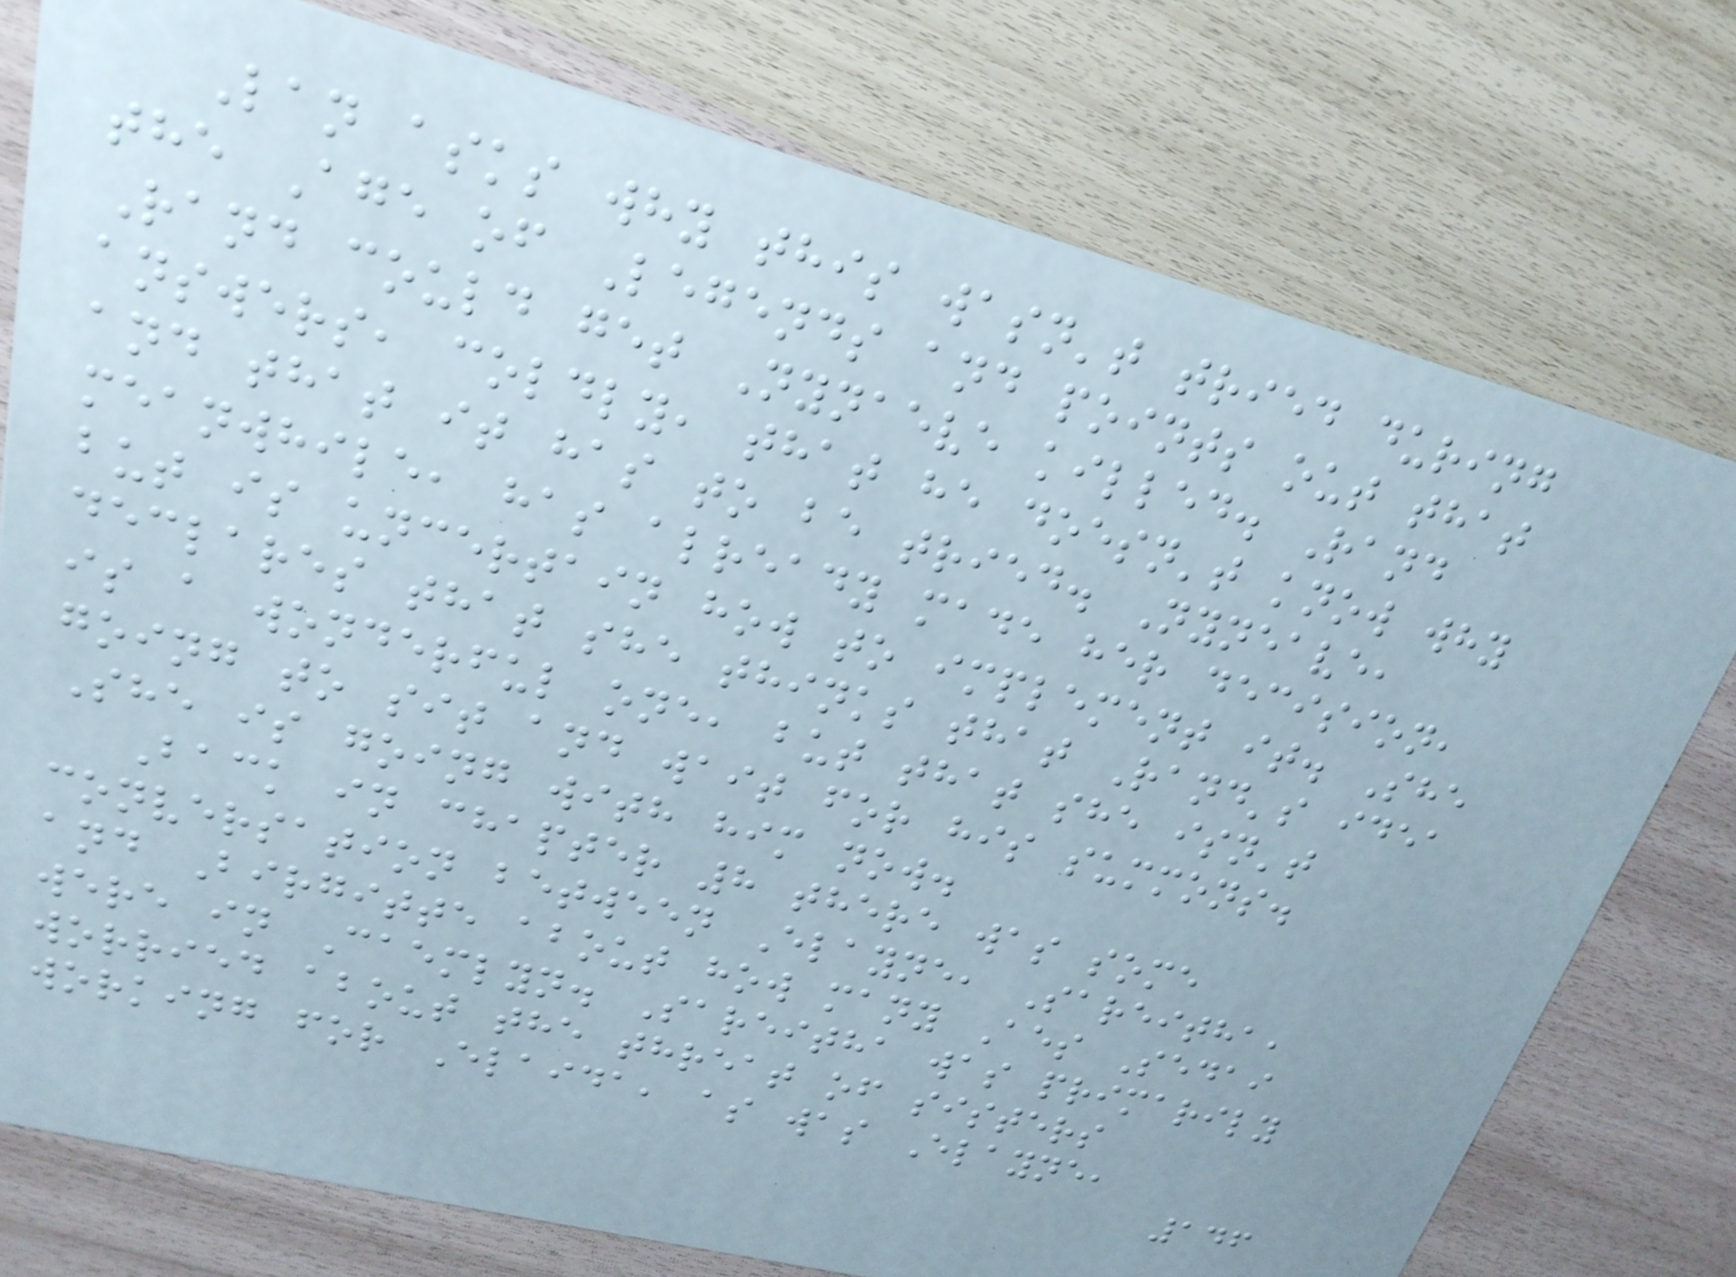Lan asks why this wasn't tried during
the Age of Legends and points out that
Rand could get Nynaeve killed. Rand
answers, coldly, that he doesn't know why
and that it has to be tried. Nyneave,
meanwhile, has already made her decision,
but is uncertain how to implement it. She
declares that she thinks that Rand's idea
is a wonderful one, but that she isn't
going to sit and wait for his summons.
She is going with him now.
Back in chapter 8 there was some
conversation between Elayne, Sareitha,
and Birgitte about how many Aes Sedai
were in Caemlyn. Sareitha was primarily
worried about the threat of sisters
working for Elaida, as was Elayne,
146
